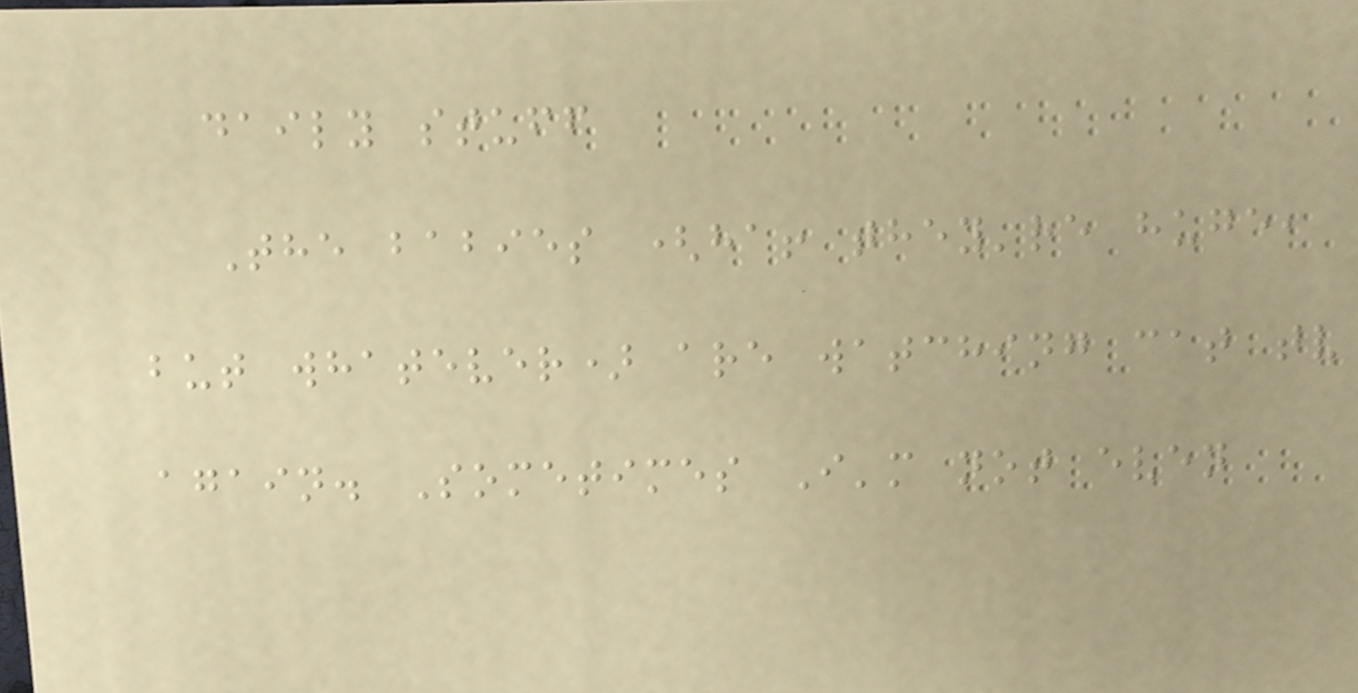daily stuff
The babies (ha! they're huge,
but whatever) are watching cat tv
again. Sometimes I'm not even
